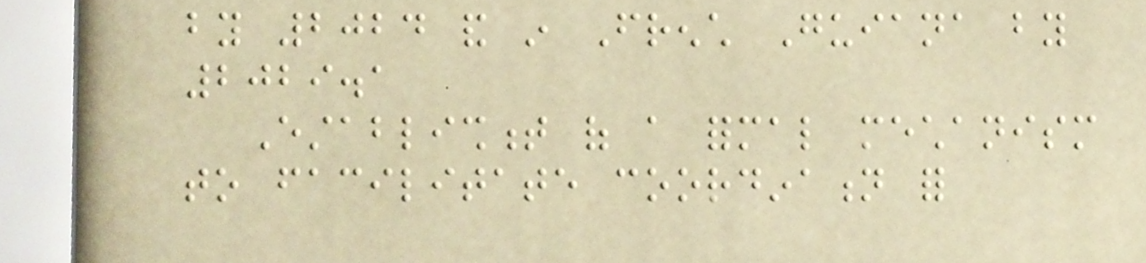by 2024 and in French Guiana by
2029.1
Establishment of a formal mechanism
to facilitate coordination for
